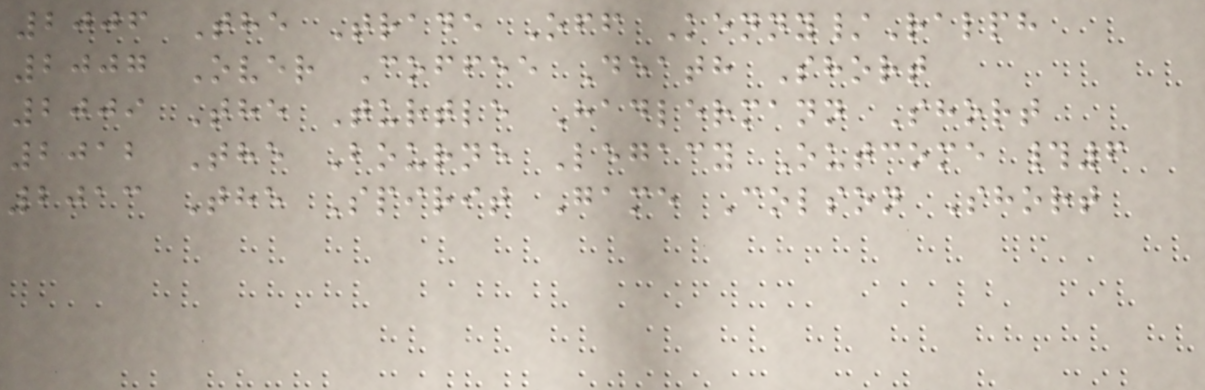2006 The Trade Off Kenny/Ralph
2007 Over Coffee Death Short
2009 The Turtle Hadlermann Short
2012 The Bourne Legacy Outcome #6
2013 The Spirit Game Colson Short
